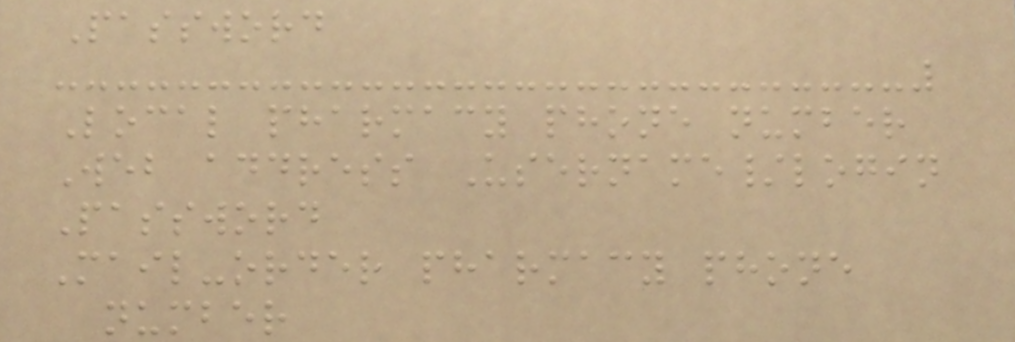Password
Local pharmacy phone number
Web address Username/login
Password
Mail-order pharmacy phone
number
